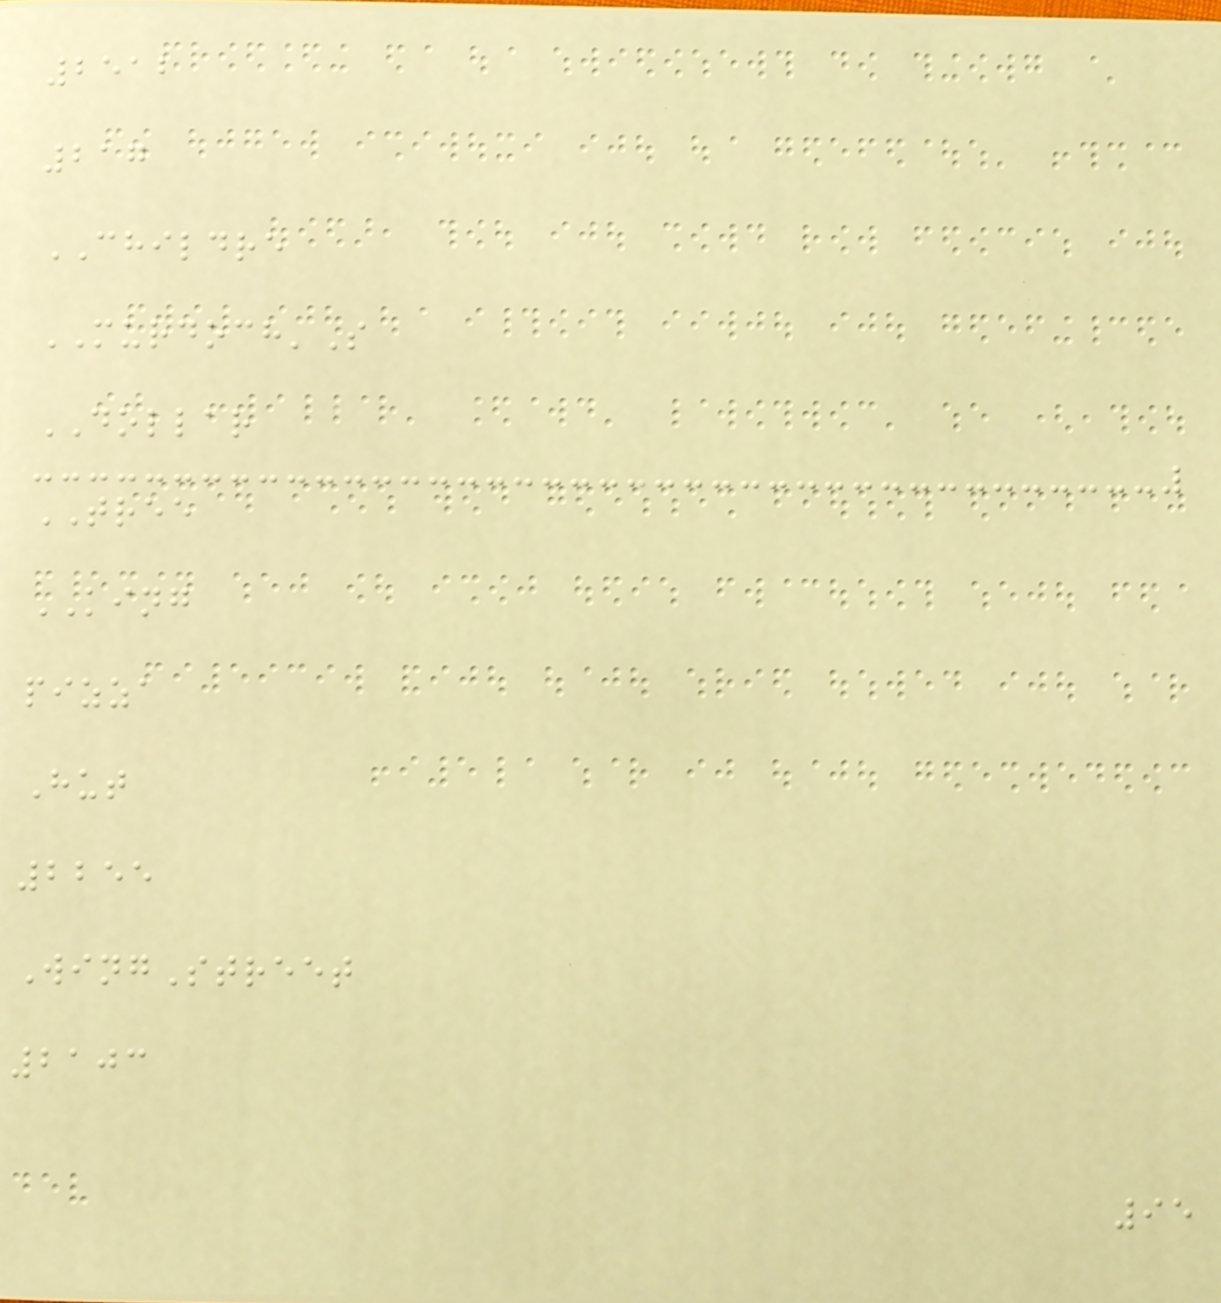2512
217
CHILDRE
MURDOCH'S
DOLLAR
TREE
KING
pizza
Hut
2255
WingStreet
2103
95
